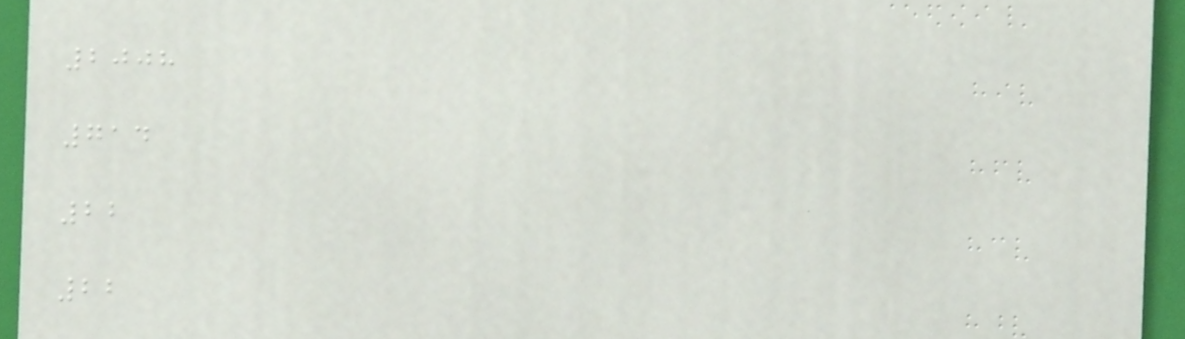2008
714
22
22
